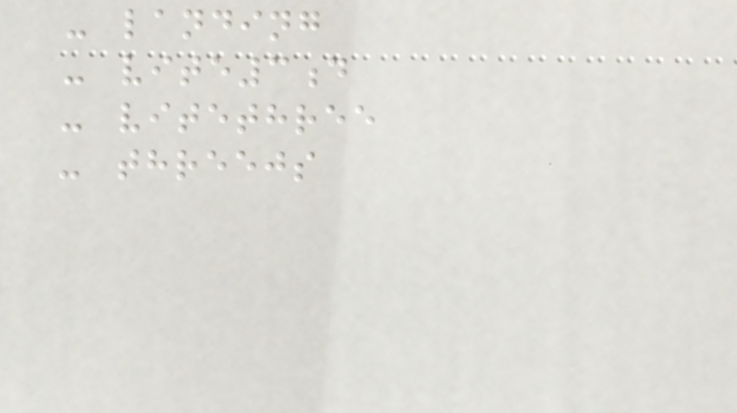- landing
- vite3d
- vitethree
- threejs
